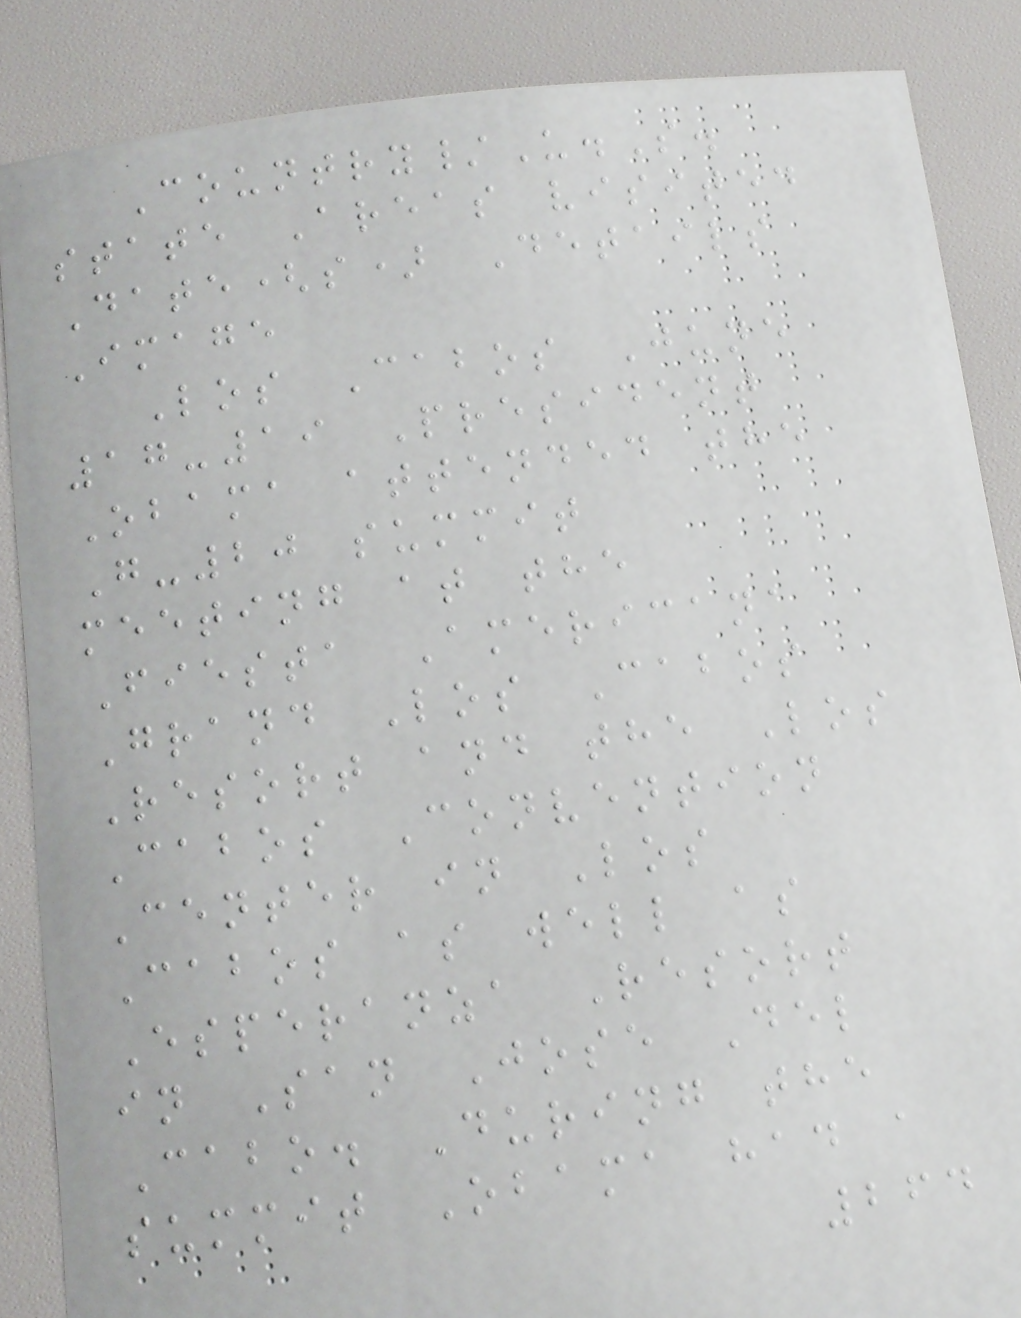Country/U.S.
state Areas visited
Date(s) Details
Image
Los Cabos June
17-19 President
Obama attended the
G-20 summit
meeting at the
Fiesta Americana
Grand Los Cabos
Resort and the Los
Cabos Convention
Center in Los
Cabos as well as
Esperanza Resort
in San Jose Del
Cabo. During the
summit Obama had a
264
